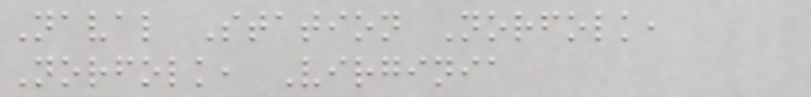Naval Station Norfolk,
Norfolk, Virginia
